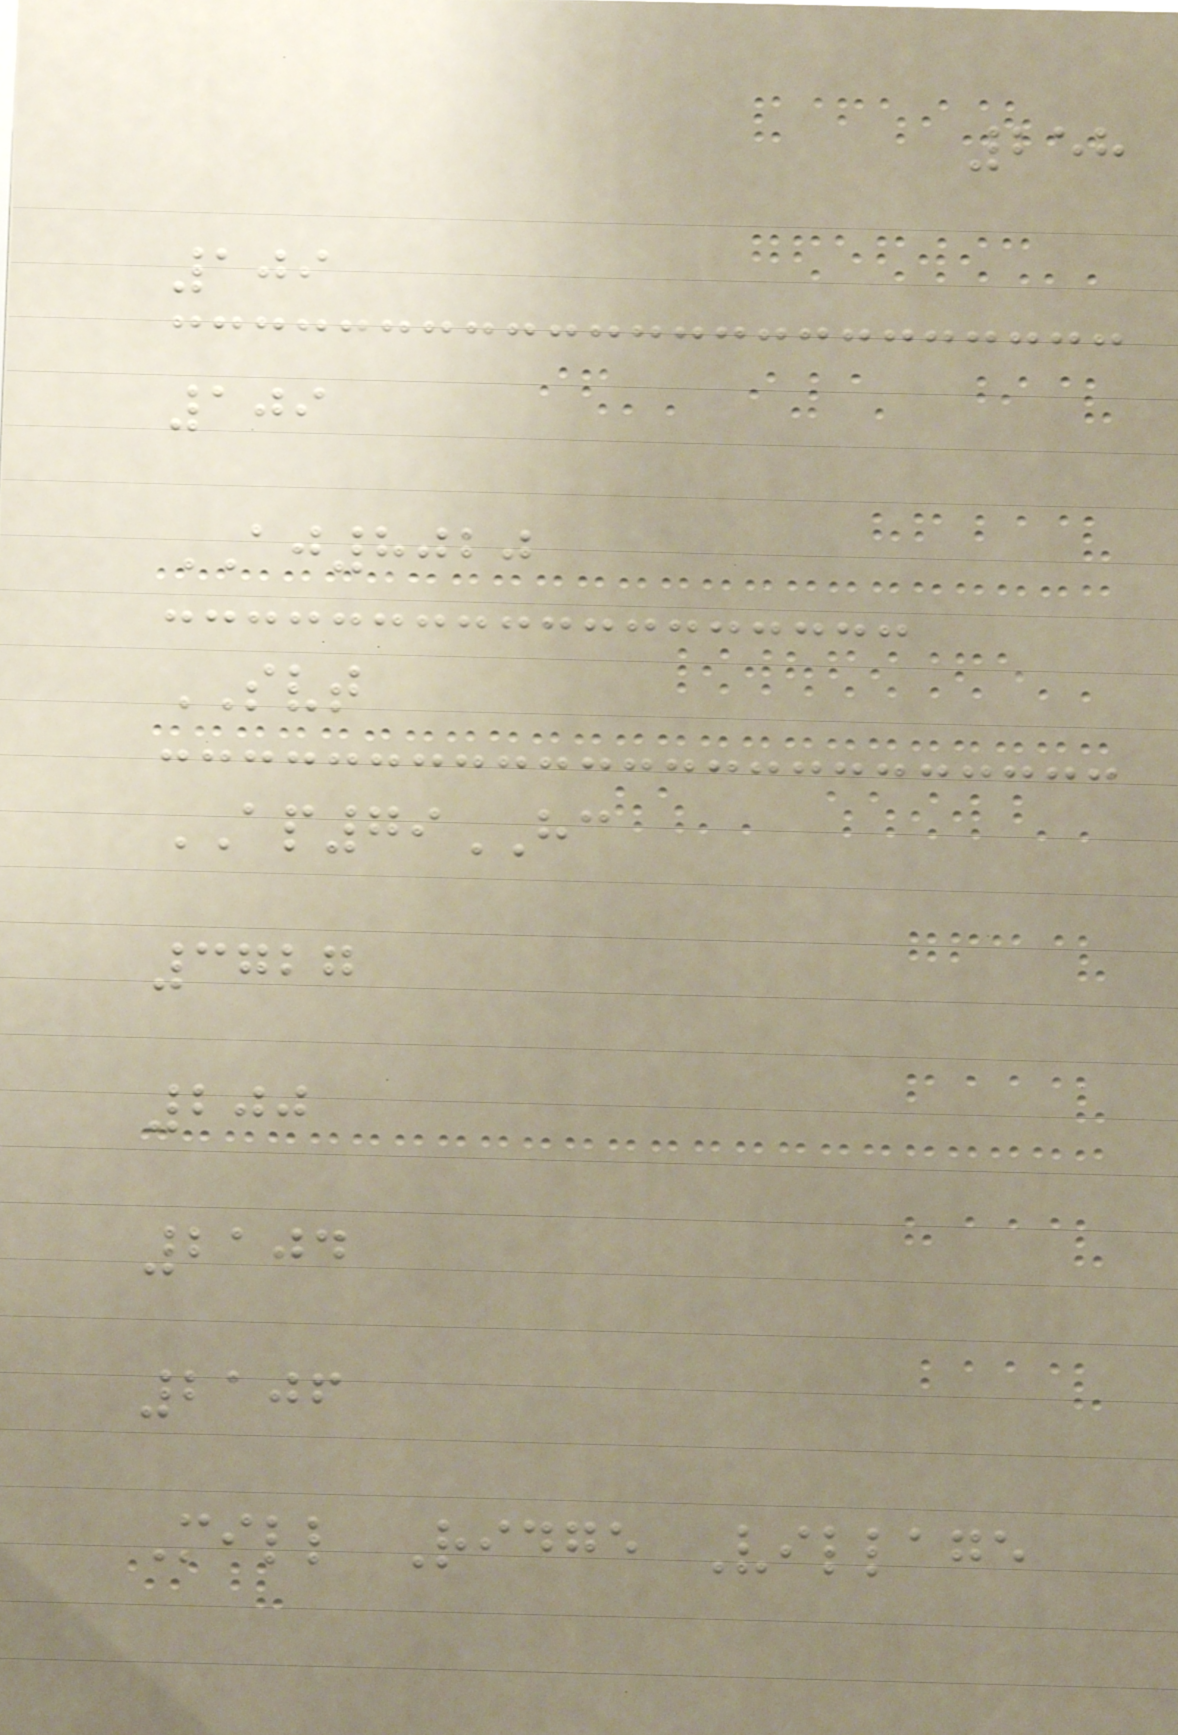258
109
109
AJ8020
SVT
AP79HC
3727
200
2104
2106
Mill Ridge Village
